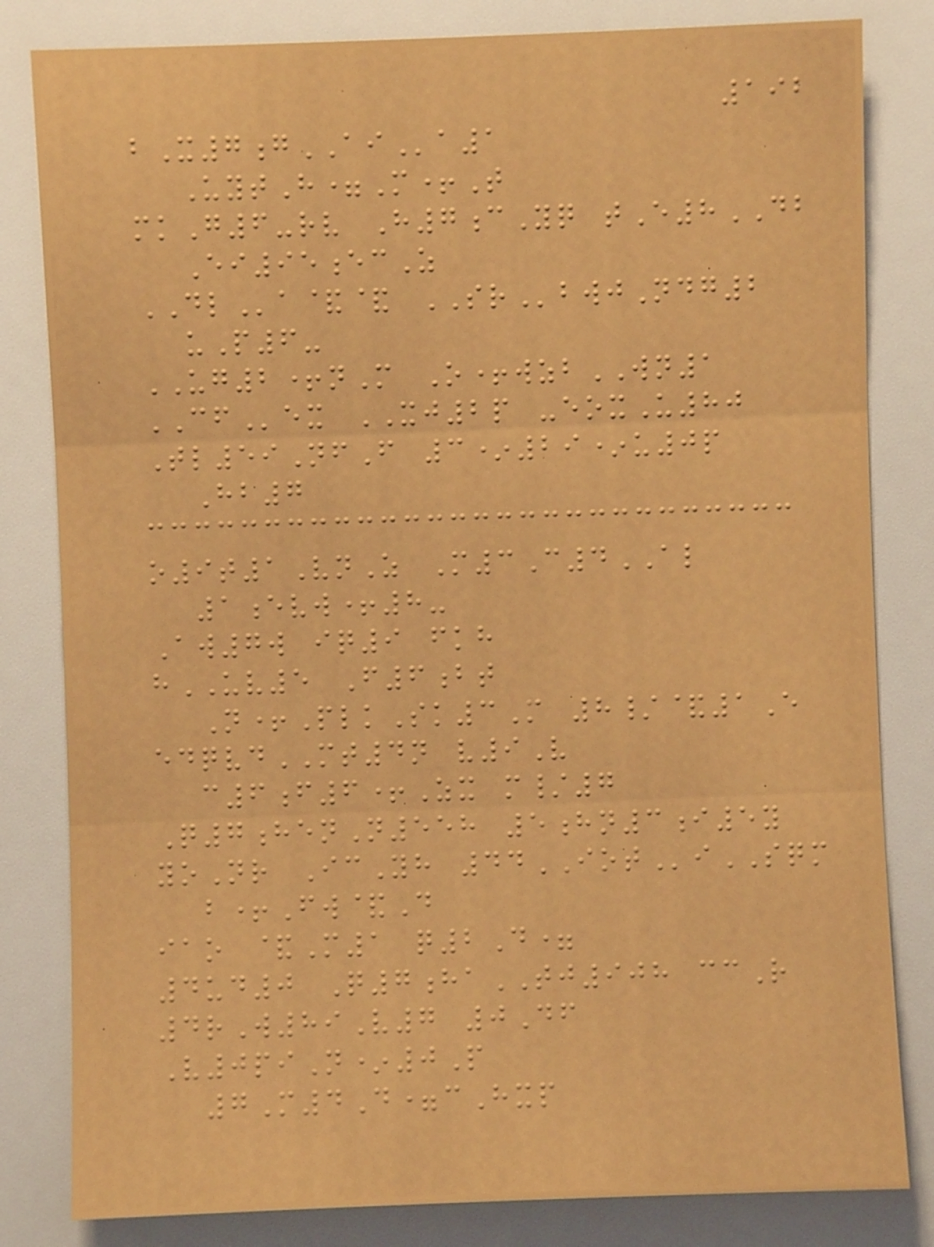192
bX7gAIa1
UytH=M+T
mkG6-rv H7cYq tE8DB
Ei95ecZ
DLa&& SRbwjNdg2
uP6-
UG2+nM O+wzbWN1
CFex XJ2p -eoxU80
Tl59NfF 3*29*u0p
Hb7
o9t1VnZ M3C4AL
1evw+8-
Aw7w iq9 fkh
hUV5 F6bt
N+PlkSk3M 8/&1E
edqvdMT4n v9V
c6f6+Zx m/7
Q7henN558 5hn3i5y
yoNr IcYh 44IOTiSQM
b+Fw&D
iao &M1 q2D=
4ud0 Q7haTJ908 ccR
4rW89V7 0Df
V0piN*0P
7M4D=cHxp
